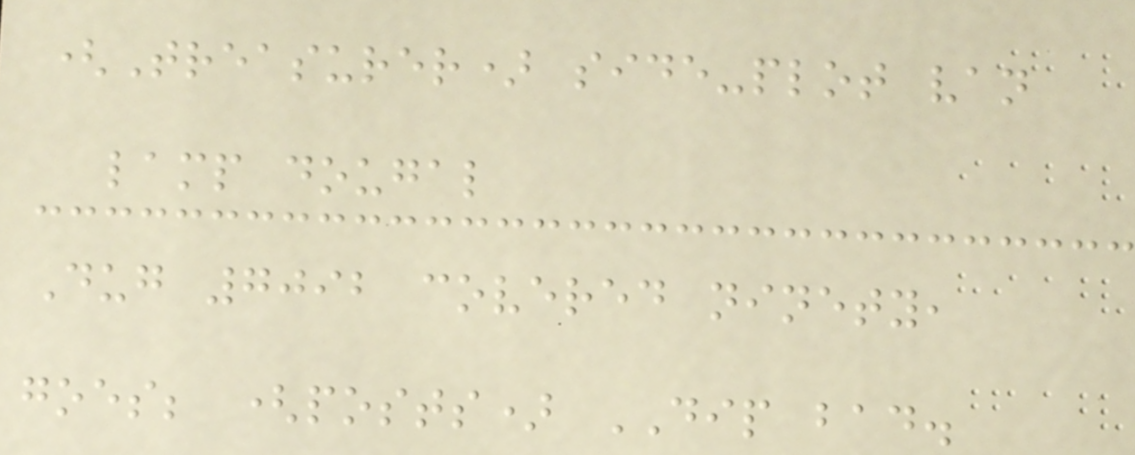(Treasurer) side-plot van
lamp dougal
Dug 7092 covered ninety,
goes; (posts) DIP bad.
